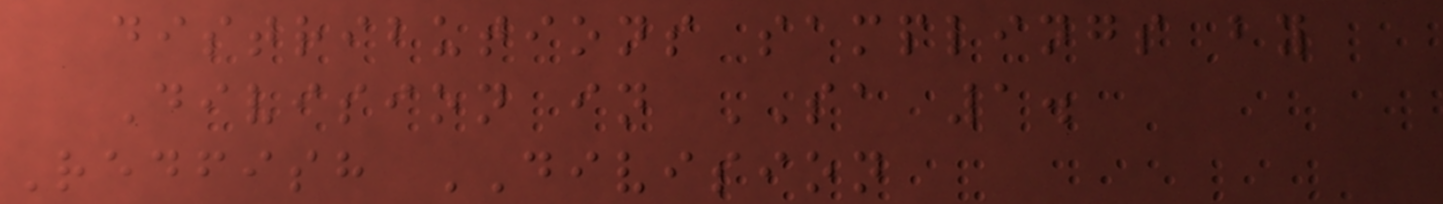distributions samplings by
Division in SA 1.
Redfish DIVISION
